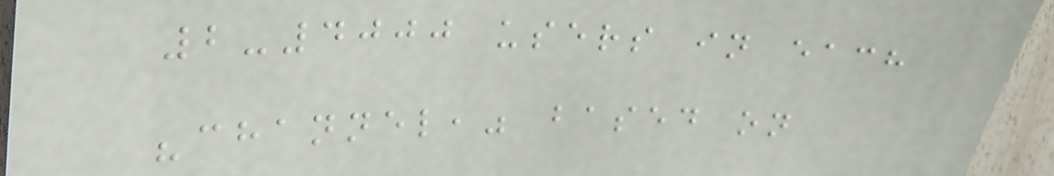2-4000 users in each
"channel," based on
